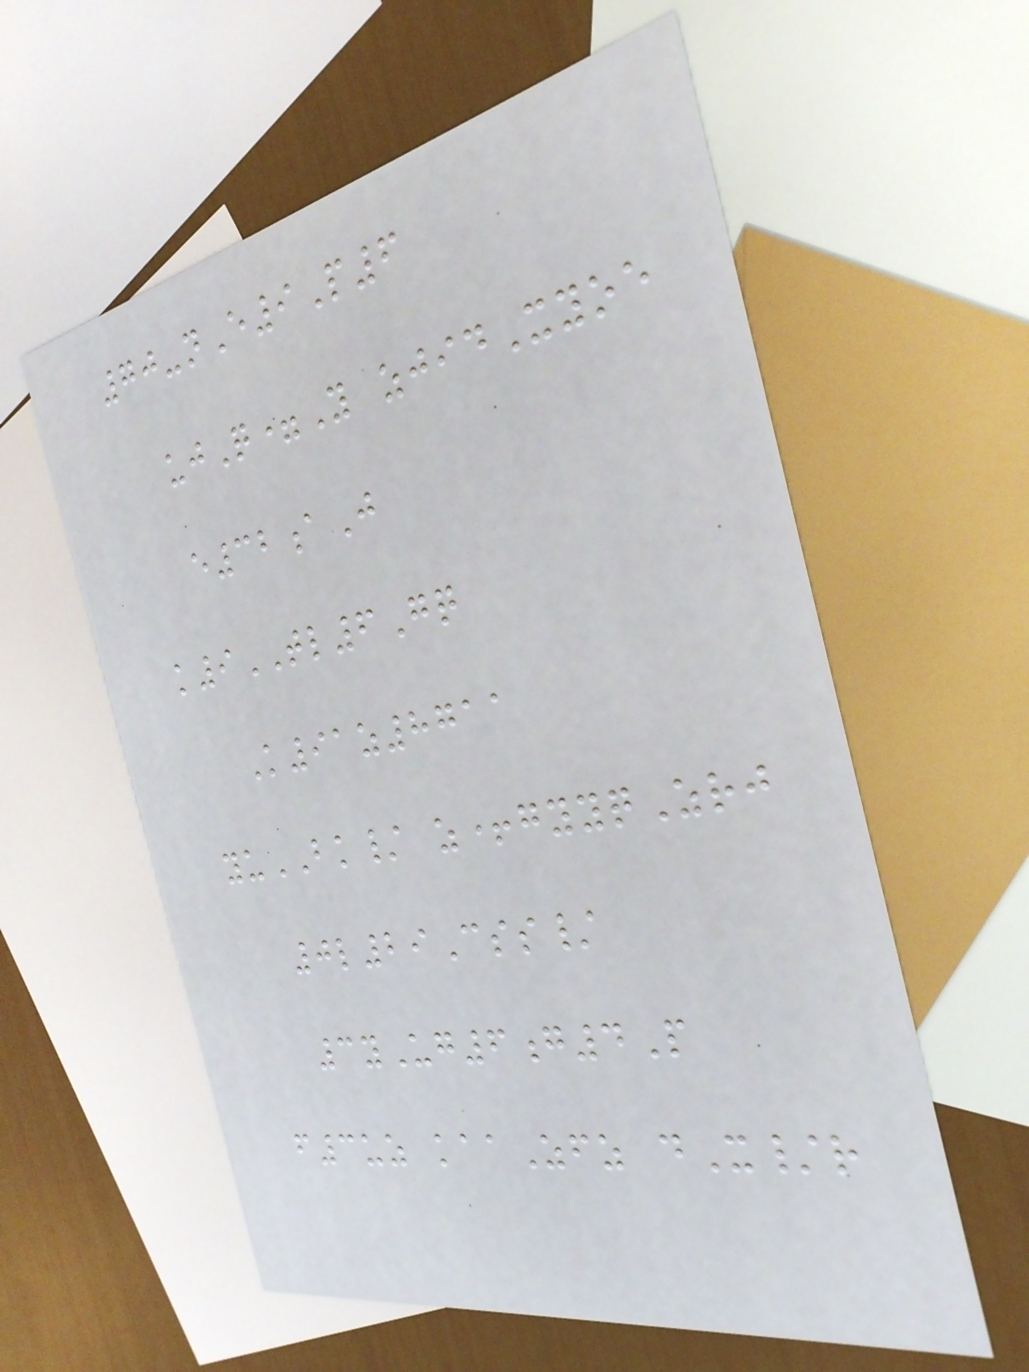70-nE9P6
ujQ=Y zjidXyoe
e32aJ
k9TL6Gq
K91z8711
yuBK/ z+gyyqZrj
0l29Css/
3yUg6g4P
f3uz kaaZfz dX/r
